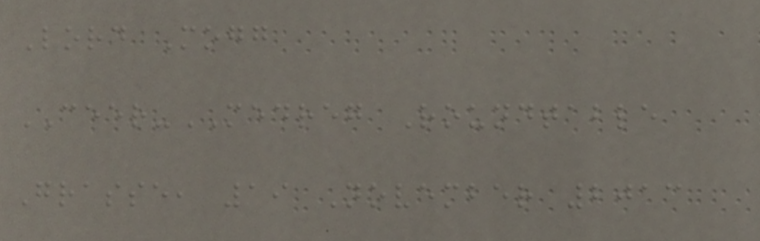Lord Mogg
CEER-MEDREG Roundtable
Grasse, 19 November 2013
